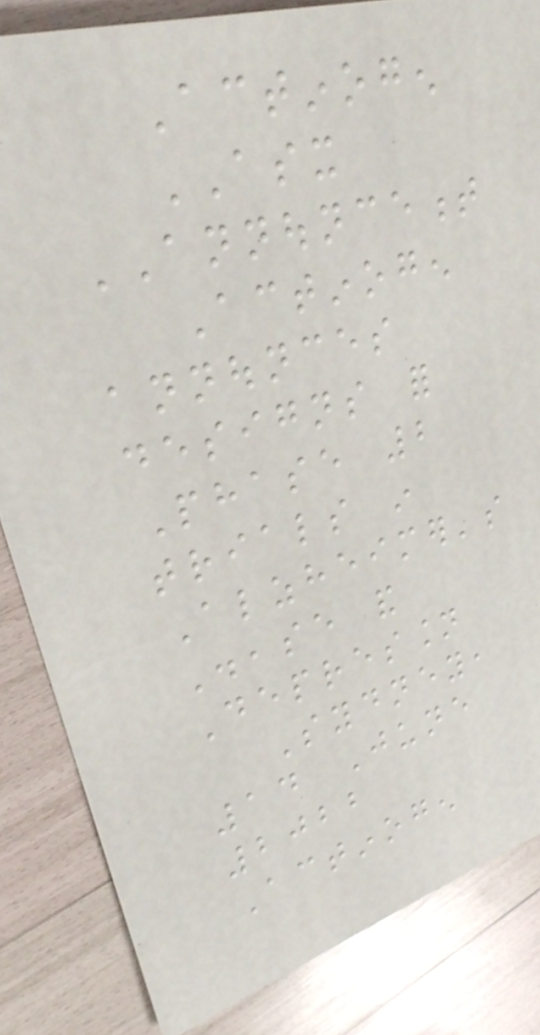Actinogen
ASX
ANNOUNCEMENT
Actinogen
announces
designs for
Phase 2
trials in
Alzheimer's
Disease and
Depression
Sydney,
14 June
2022
Actinogen
